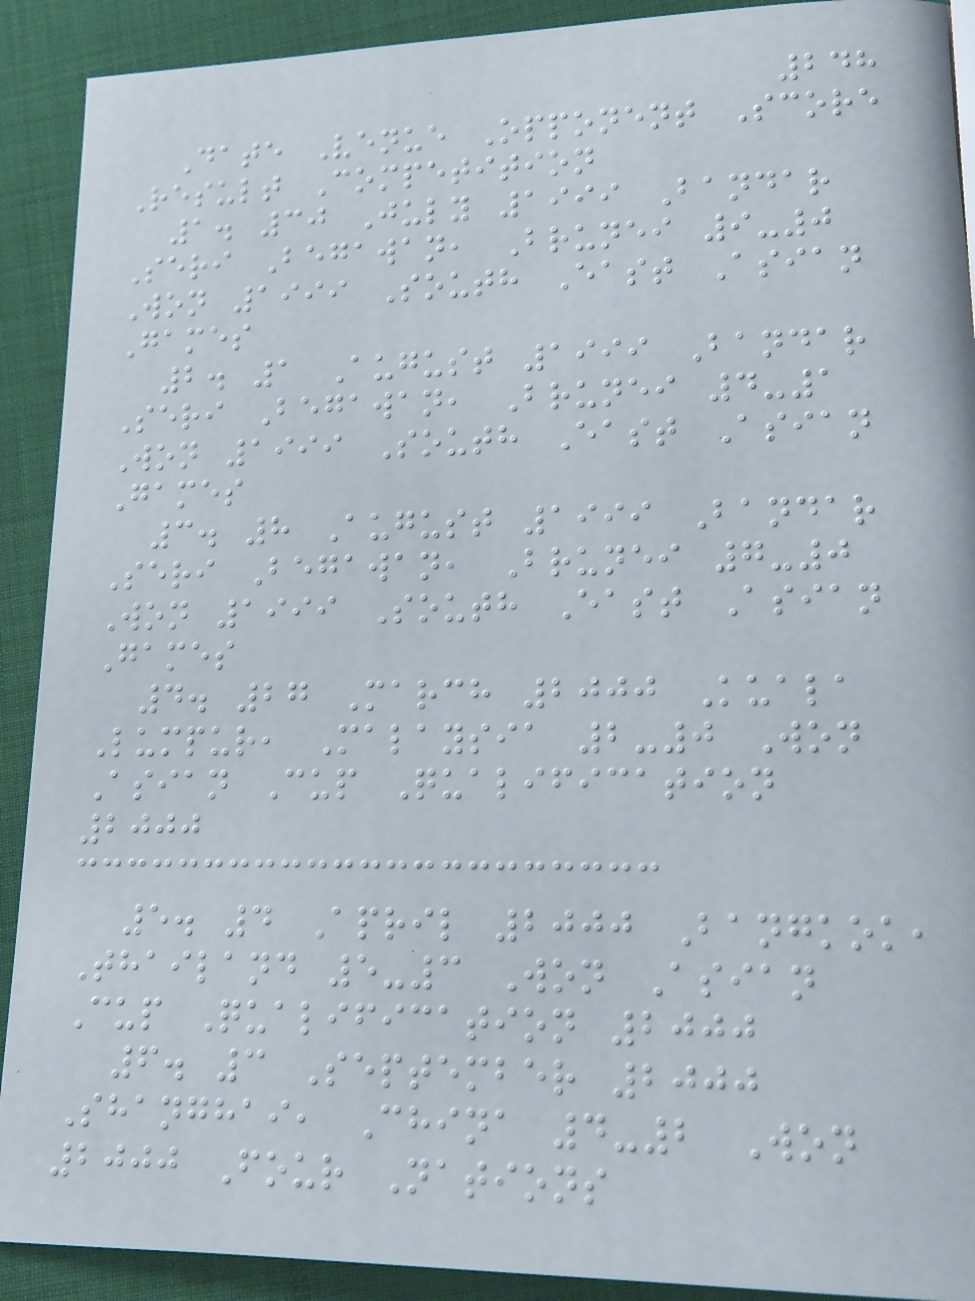248
Date Venue Opponent Score
Result Competition
1. 30 July 1999 Bandar
Seri Begawan, Brunei 9-0
Won 1999 South East Asian
Games
2. 1 August 1999 Bandar
Seri Begawan, Brunei 4-1
Won 1999 South East Asian
Games
3. 8 August 1999 Bandar
Seri Begawan, Brunei 7-0
Won 1999 South East Asian
Games
4. 27 March 2000 Kuala
Lumpur, Malaysia 2-0 Won
Asian Cup Qualification
2000
5. 4 April 2000 Bangkok,
Thailand 5-3 Won Asian
Cup Qualification 2000
6. 3 September 2000
Shanghai, China 4-2 Won
2000 Four Nations
